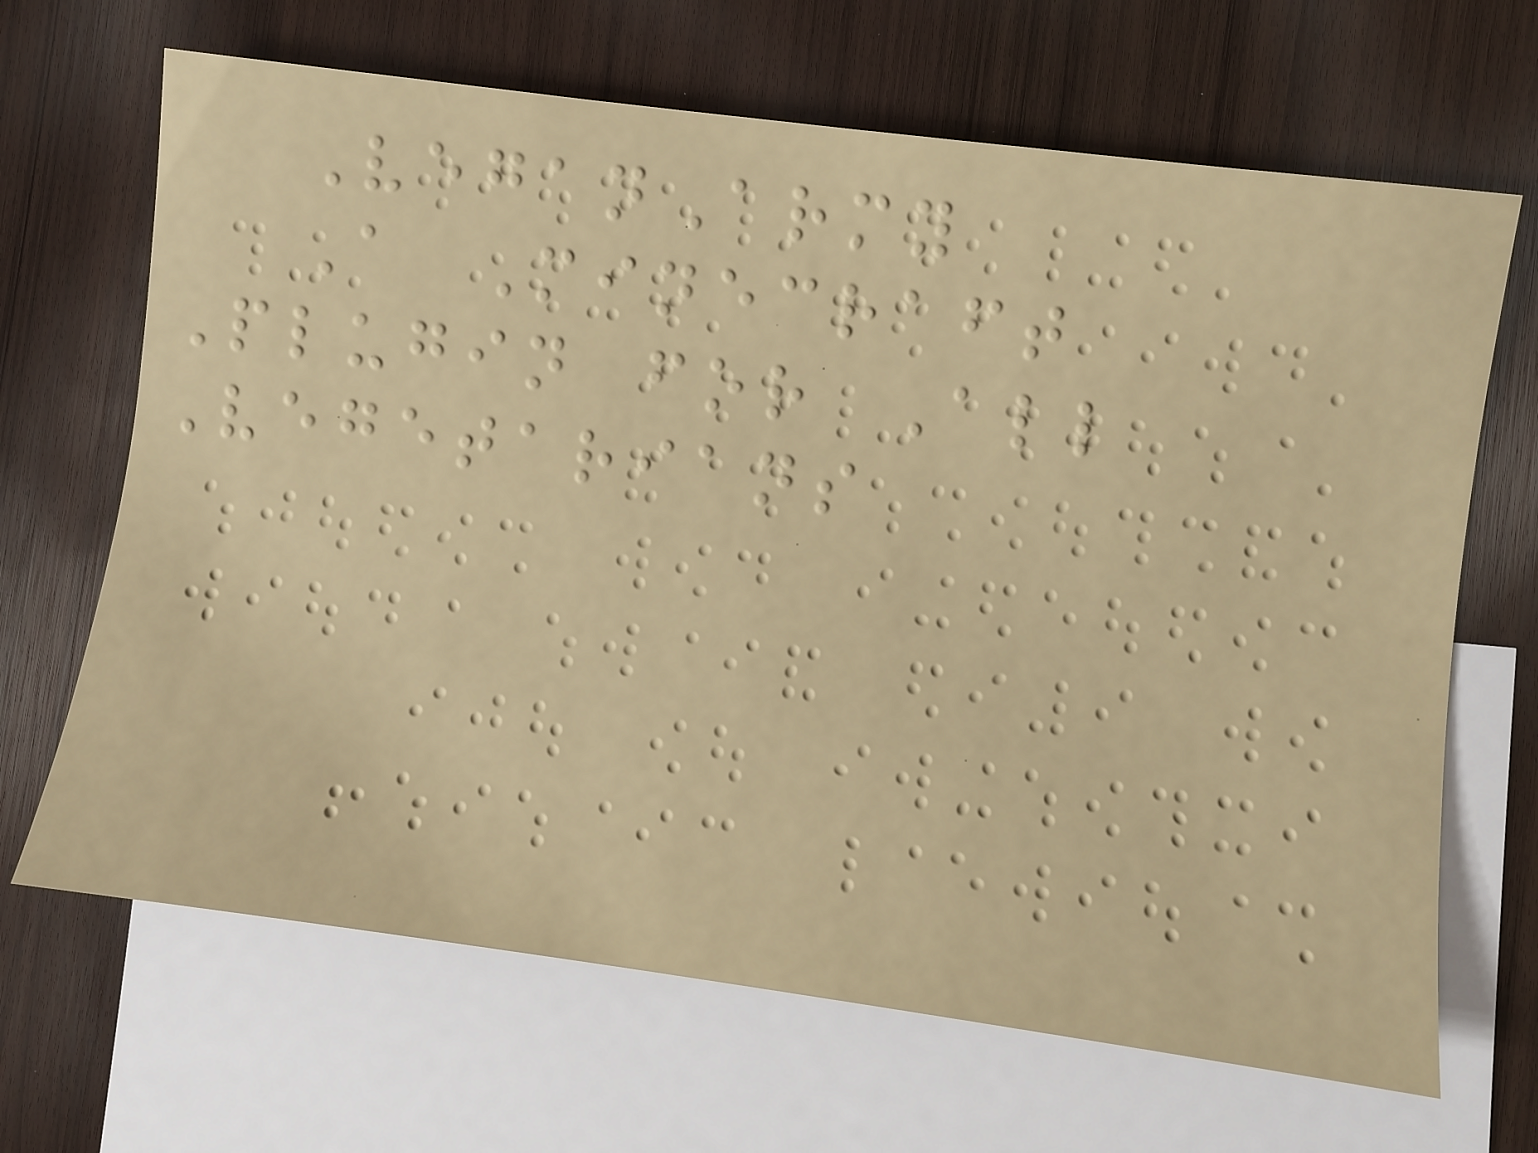VeganArmy
A Minecraft
Plugin for All
Vegetarians
